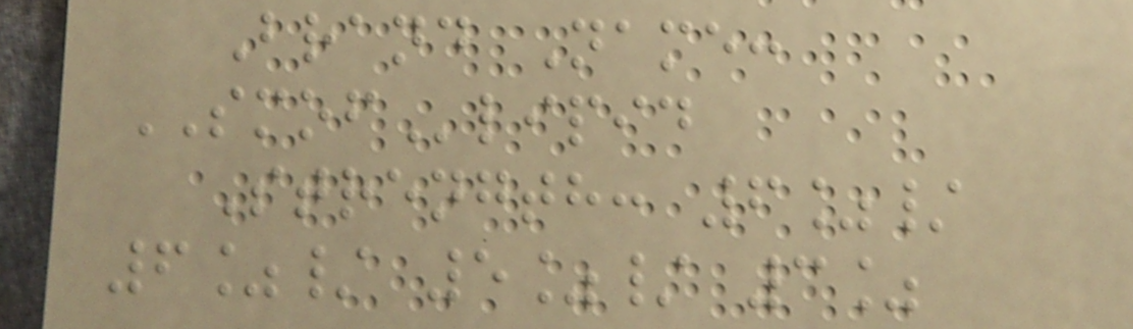Brand Name:
SMOFlipid
Strength: 6%/
6%/ 5%/ 3%
